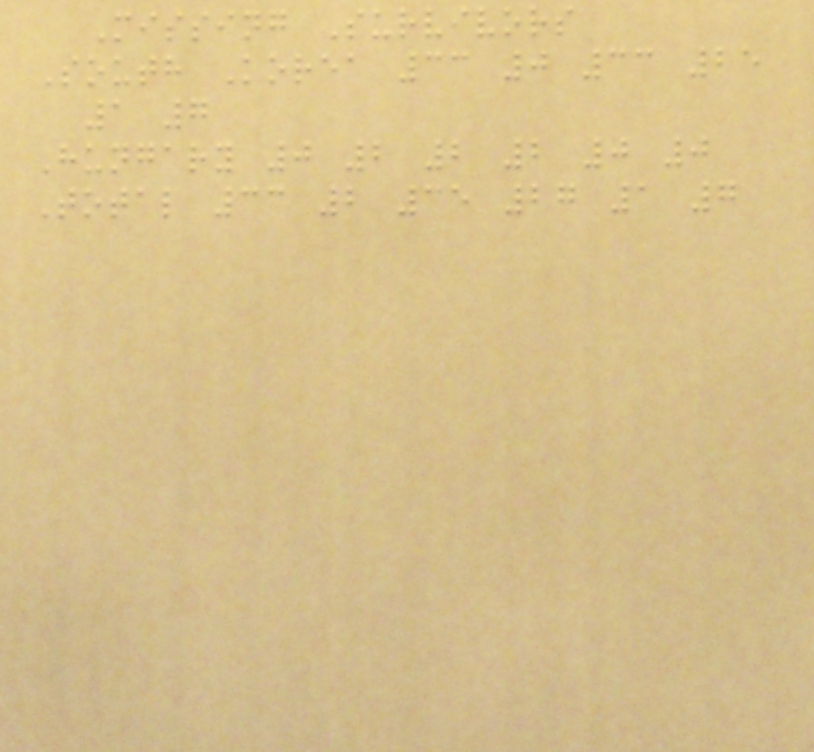Missing Survivors
South Korea 33 0 33 25
1 7
Hungary 0 2 2 2 0 0
Total 33 2 35 27 1 7
